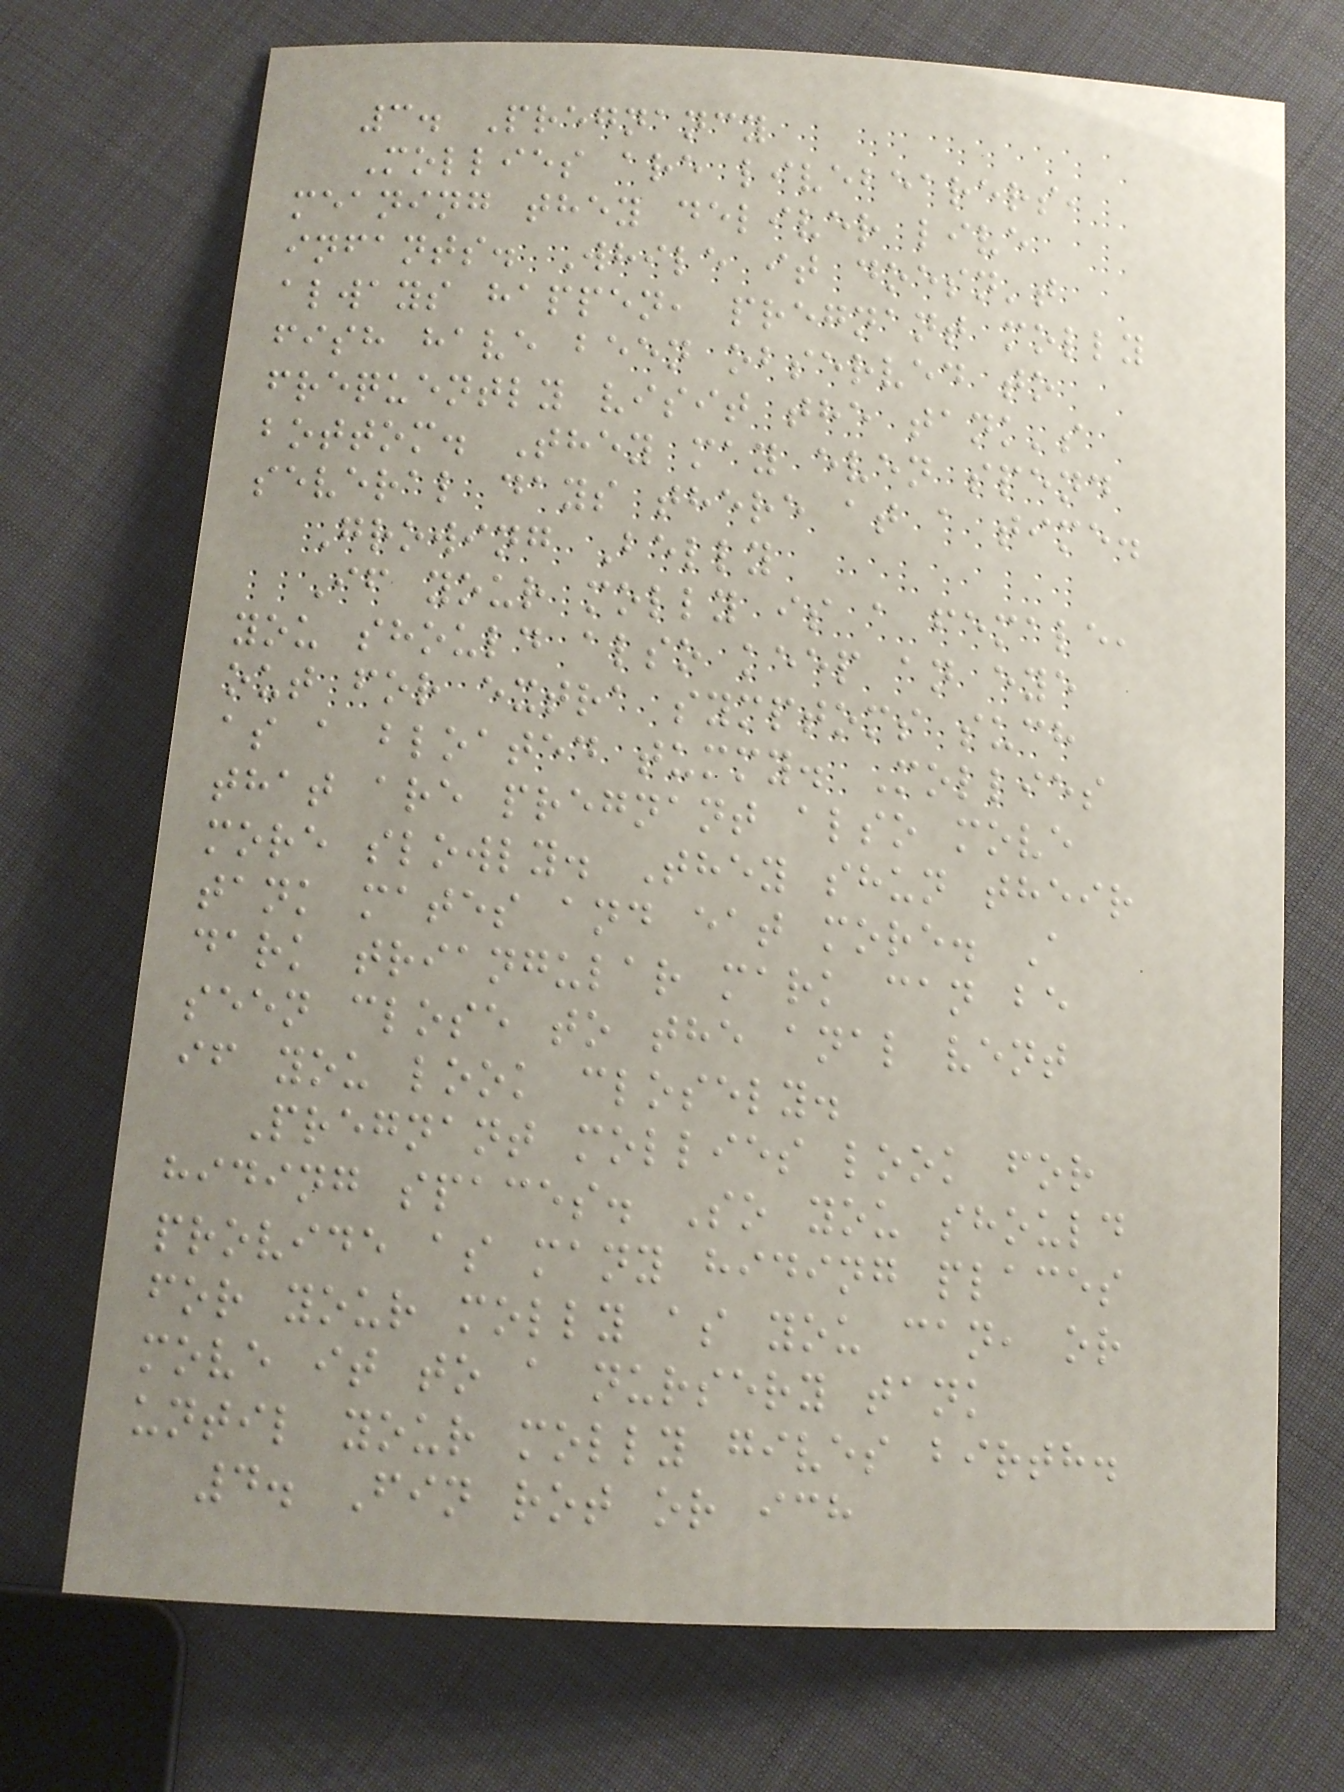3. Pregnancy
Mollies are livebearers,
meaning they deliver live
infants. While it doesn't
always happen, pregnant molly
fish have been observed to
frequently visit the tank's
bottom. They may even spend
several days there at a time.
Growing Belly
If your molly is a female,
you should also keep an eye
out for extra symptoms such
as a bloated tummy. Mollies
that are pregnant also move
more slowly. They shun their
tank mates and eat more. A
dark triangular mark can be
seen close to the anal vent
if you look closely.
Pregnant mollies look for
hiding spaces. So you should
provide as many hiding places
for your molly as you can, or
move it to a nursery tank
until your molly gives birth.
4. Fin rot or ich
